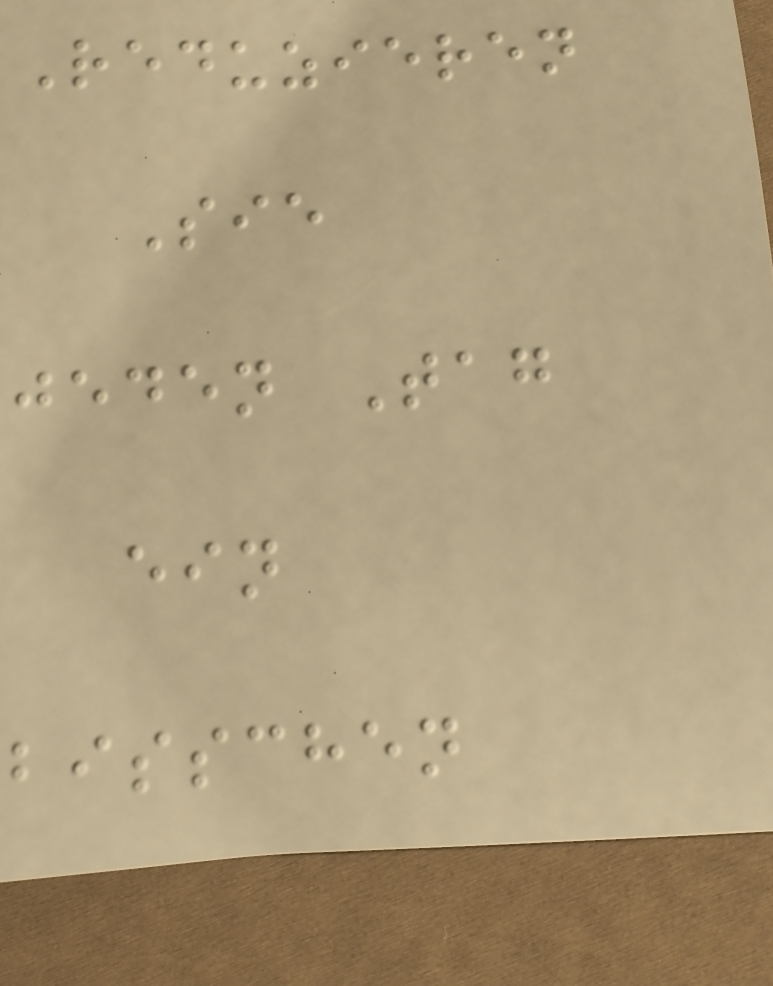Reduzieren
Sie
jeden Tag
ein
bisschen
